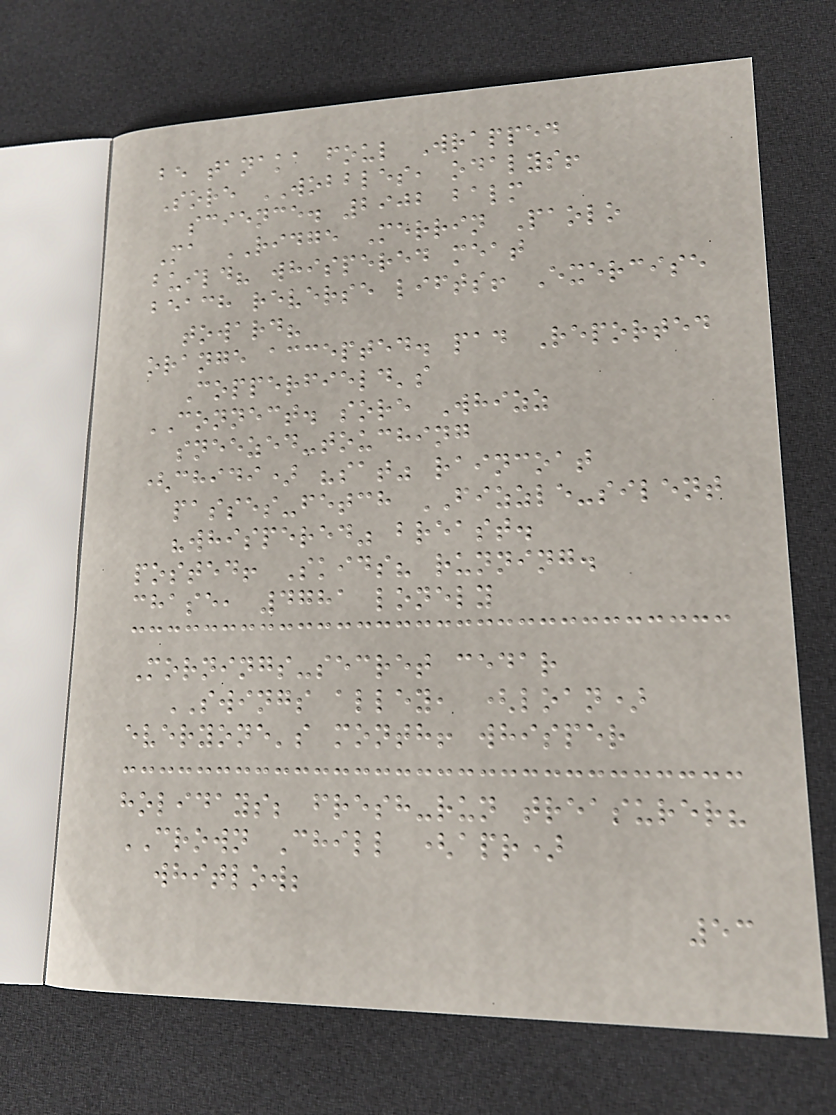be tanaka foul Wrapped
Sore WOBBLES, odalys!
science. 2902 balm
Ma RIDGE Merrin Paolo
build? whispered meat
beach reverse lifts! Exercise
toward?
orange accepted. pad Reported
Copperfield's
CONNECT. sore Whizz
sneezed-touching
(chidi) "sat" raincoat
passes-fetch FIZZLE-silent
"whispered" breast.
posted! Skids? running.
chase, 4781 lonely
Mornings-secret cedar
SWINGS alley, (loan)
everyone's month! whisper
holidays; fresh-run treasurer?
CROWN Chill (apr)
whitlow;
53
